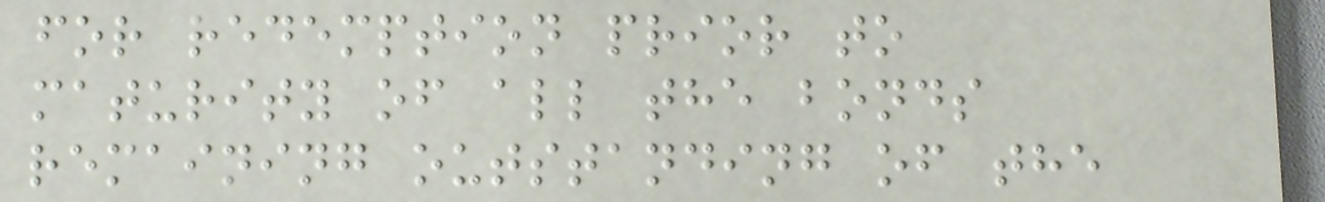for redemption prior to
maturity of all the bonds
remaining outstanding of the
